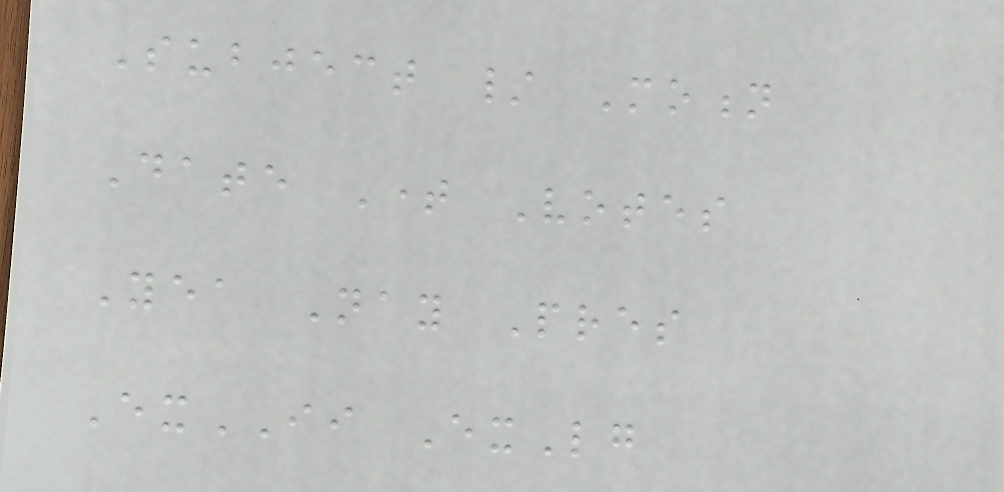Subject / Motion
Date Time Votes
Yea Nay Pres
ExII ExLg
